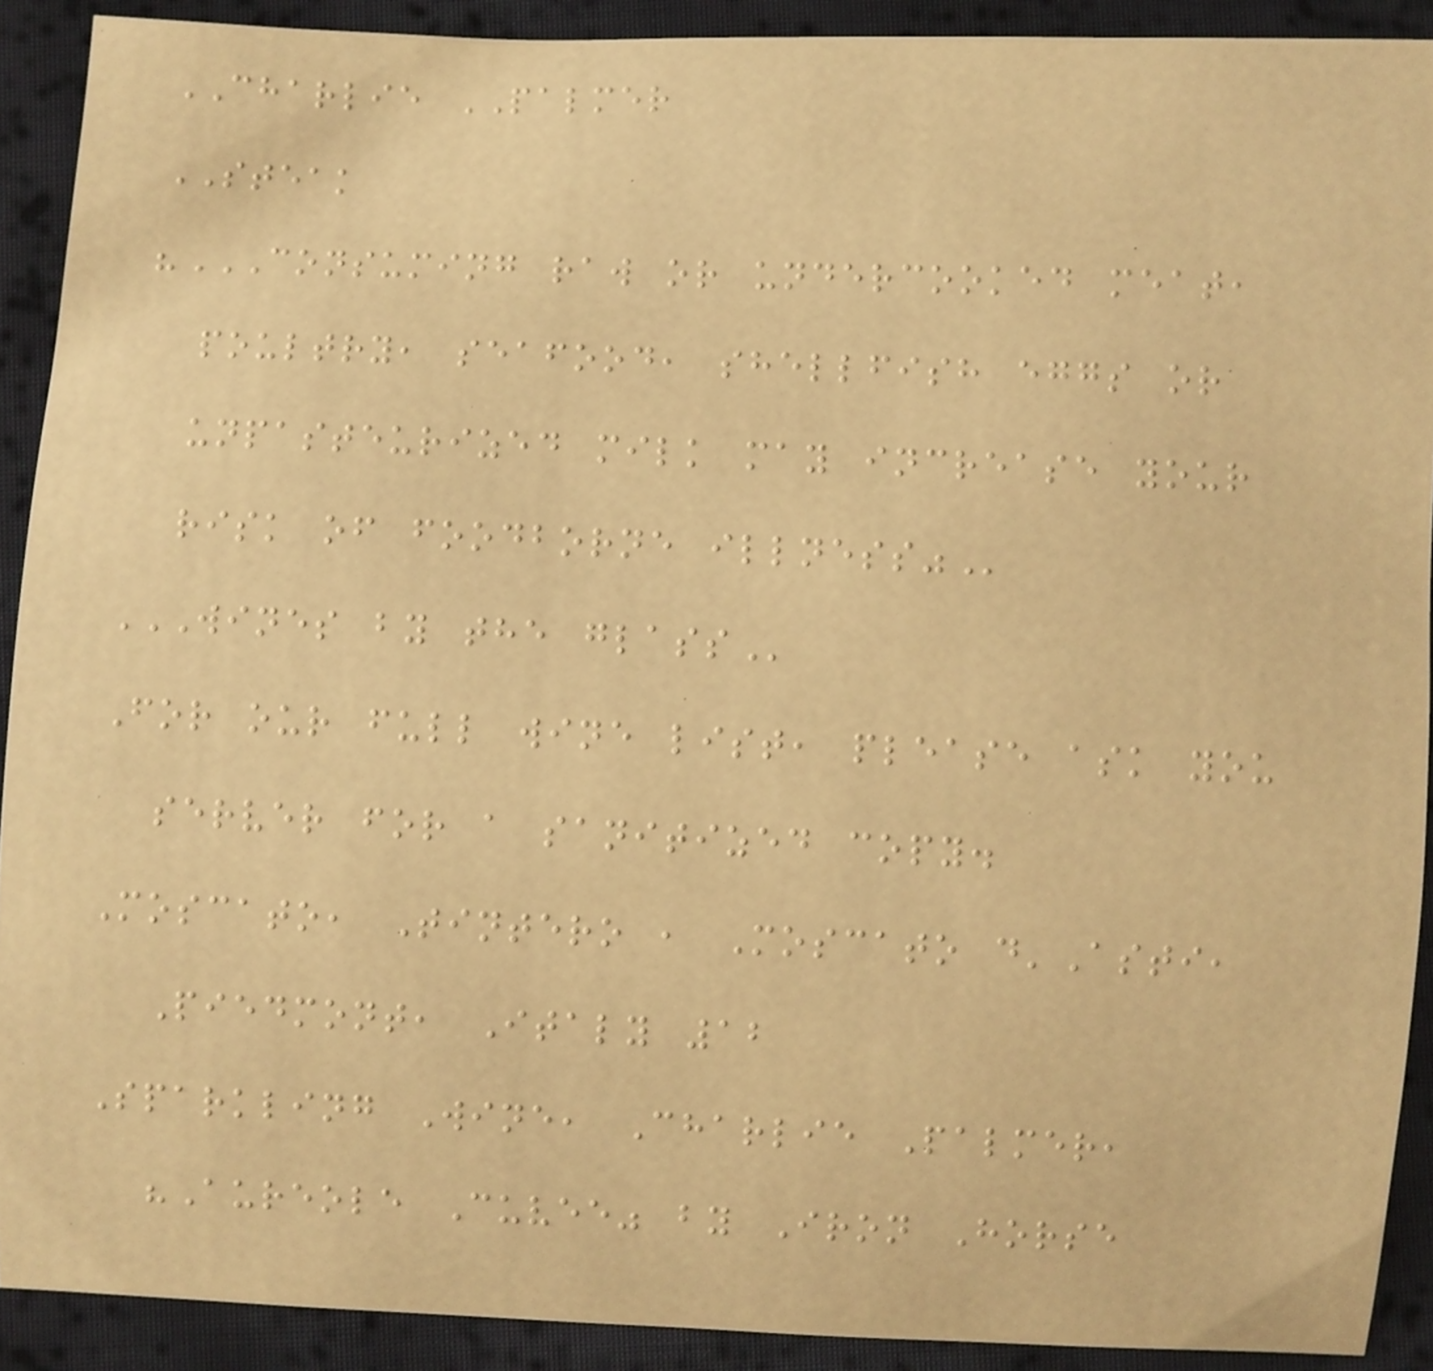CHARLIE PALMER
STEAK
"CONSUMING RAW OR UNDERCOOKED MEAT,
POULTRY, SEAFOOD, SHELLFISH EGGS OR
UNPASTEURIZED MILK MAY INCREASE YOUR
RISK OF FOODBORNE ILLNESS"
WINES BY THE GLASS
For our full wine list, please ask you
server for a sanitized copy.
Moscato, Tintero , Moscato d'Asti,
Piedmont, Italy 12
Sparkling Wine, Charlie Palmer,
"Aureole Cuvee" by Iron Horse
